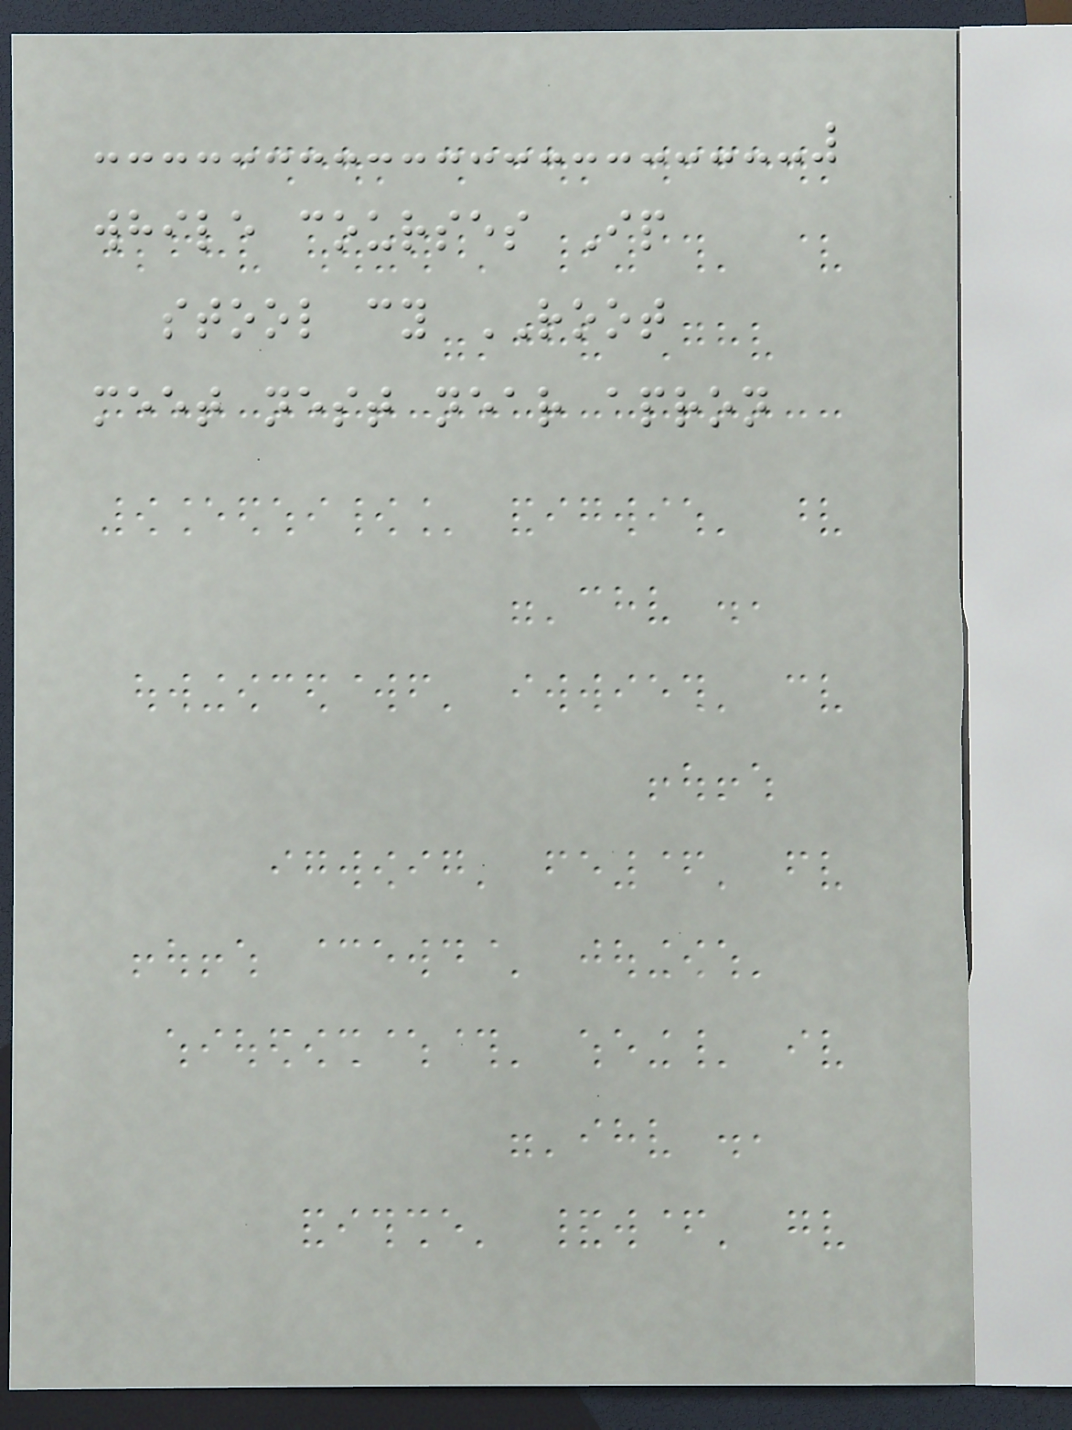while courses Ip
stool cy ROOT
meet nest near apron
